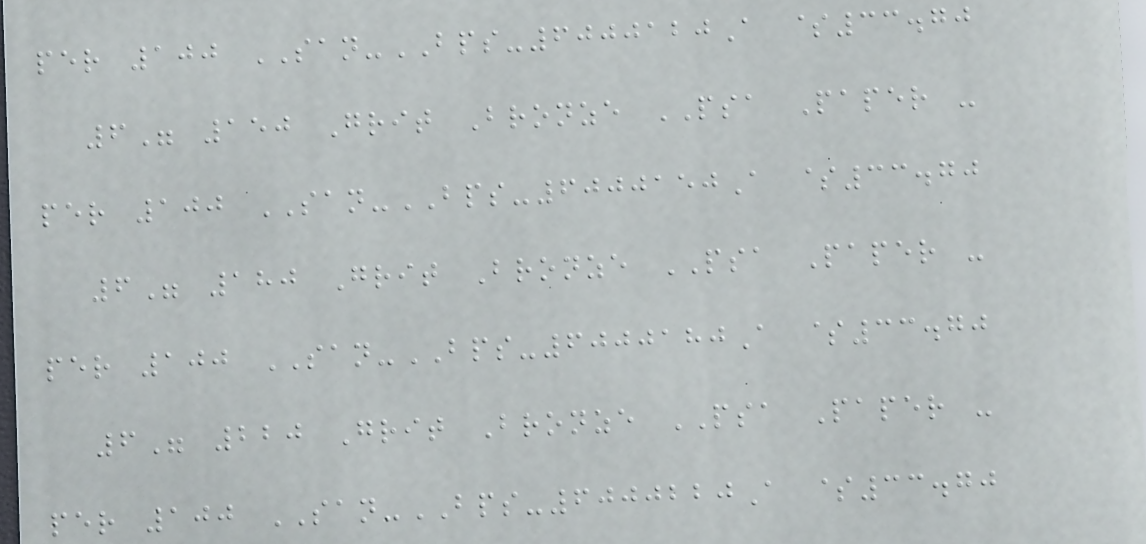per 100 SAN-BPS-6000120A $33.70
6" 150 Grit Bronze PSA Paper -
per 100 SAN-BPS-6000150A $33.70
6" 180 Grit Bronze PSA Paper -
per 100 SAN-BPS-6000180A $33.70
6" 220 Grit Bronze PSA Paper -
per 100 SAN-BPS-6000220A $33.70
